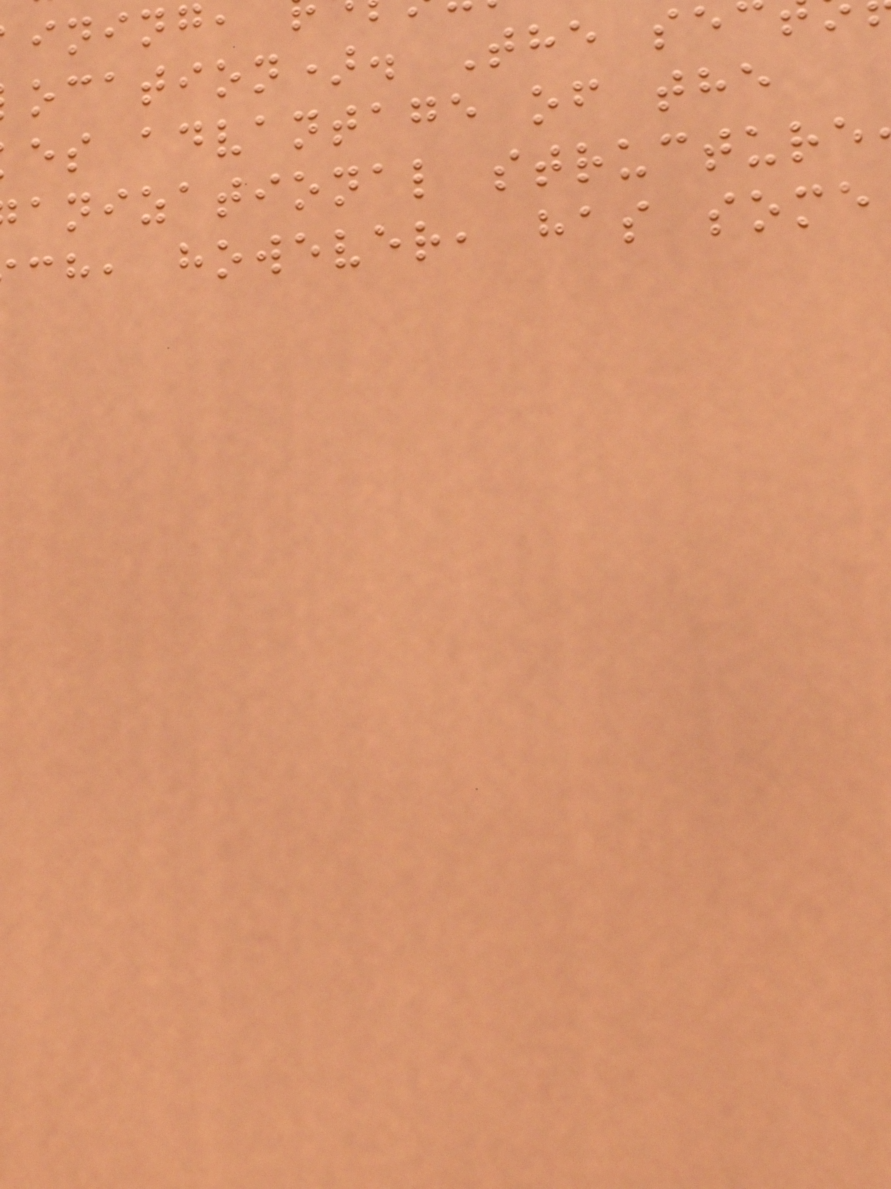ocation). The se
es advantage of the
anizational structure
ch, however, has some
